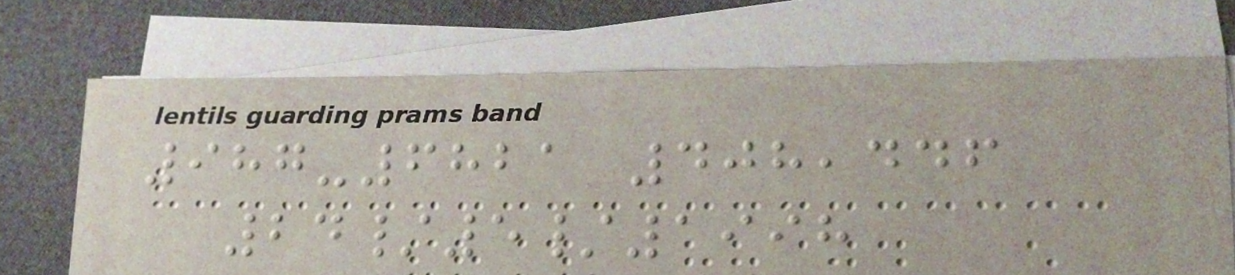987-6821 408,446
24/5/1998
